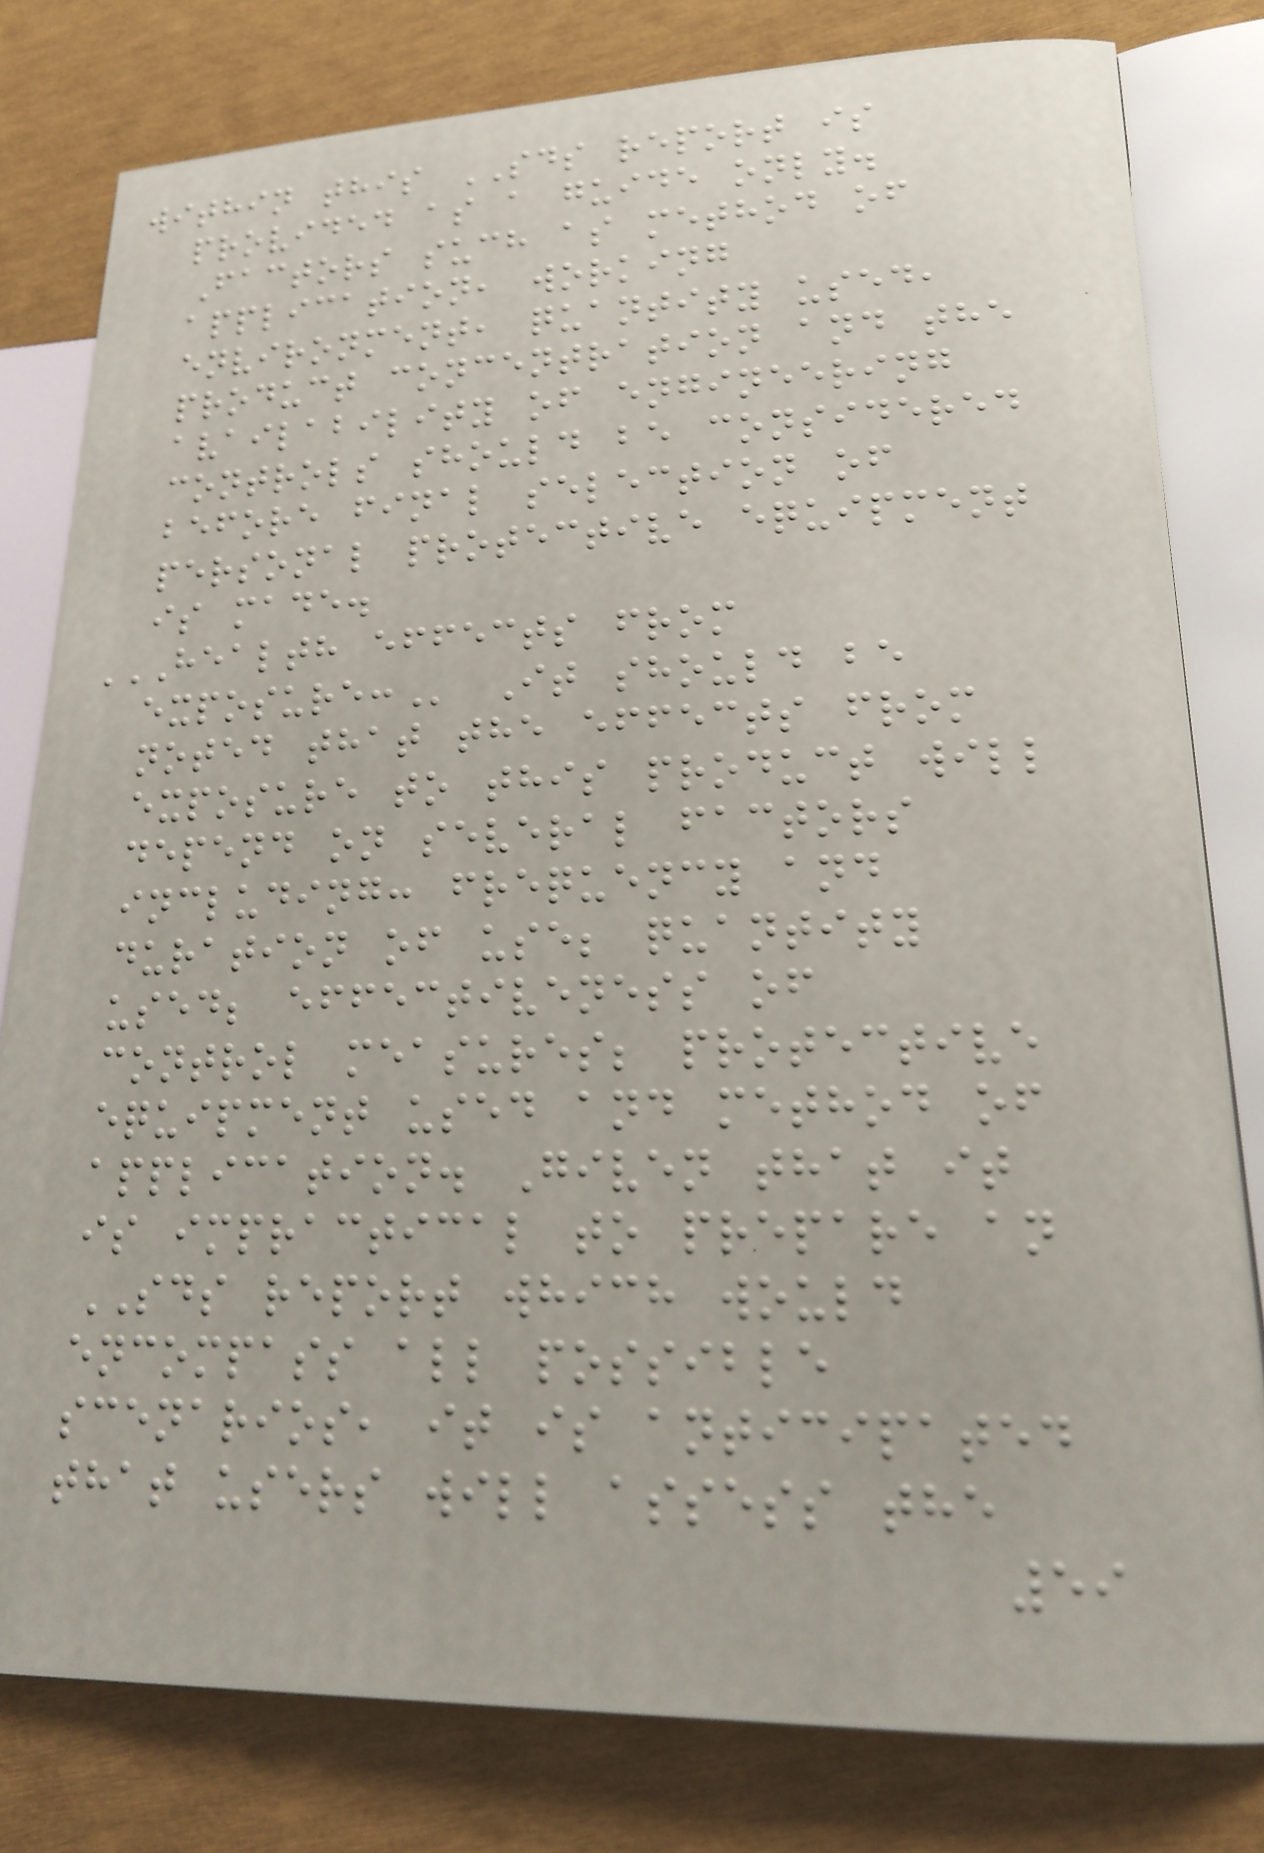within this SDS report is
provided as a guide only.
Factors such as method of
application, working
environment, quantity used,
product concentration and the
availability of engineering
controls should be considered
before final selection of
personal protective equipment
is made.
HEALTH EFFECTS FROM
EXPOSURE: It should be
noted that the effects from
exposure to this product will
depend on several factors
including: frequency and
duration of use; quantity
used; effectiveness of
control measures; protective
equipment used and method of
application. Given that it
is impractical to prepare an
SDS report which would
encompass all possible
scenarios, it is anticipated
that users will assess the
59
